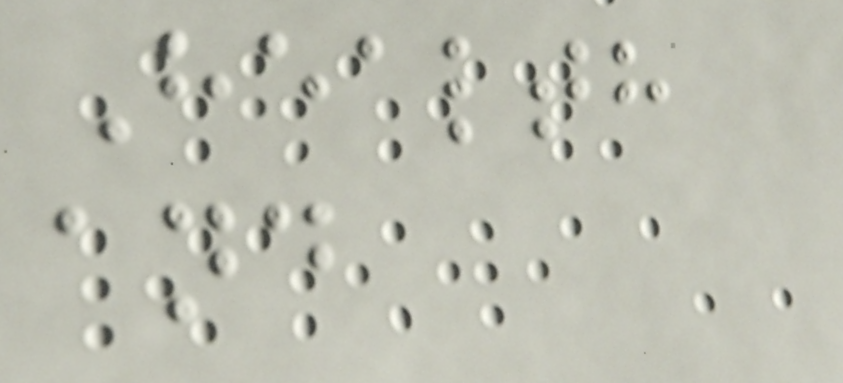Health
and
